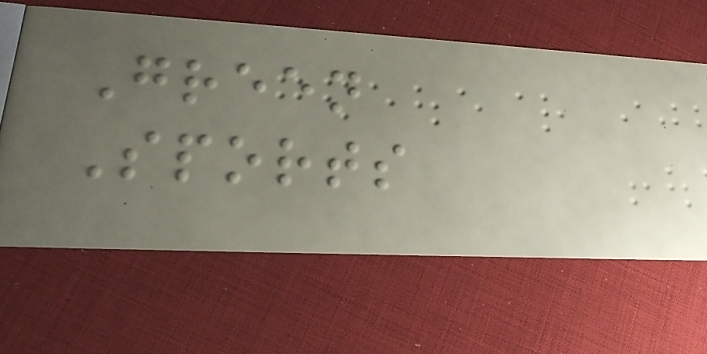Green
Sports
